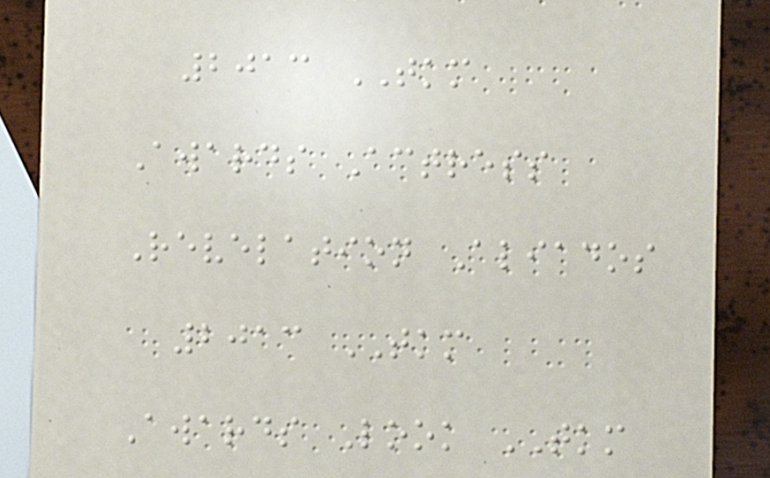2013 TKM
Awards Actress
Revelation Aliados
2013 TKM
Awards Look TKM
